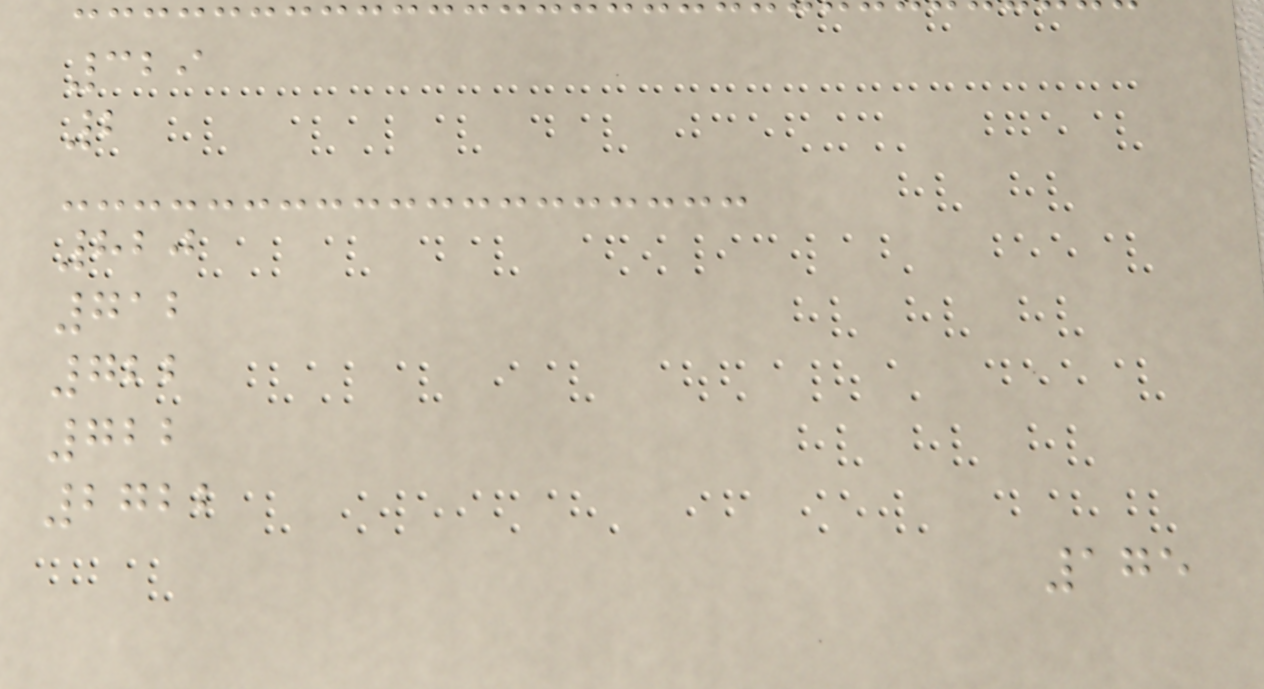329
2
820
712
722
722
2722
175
